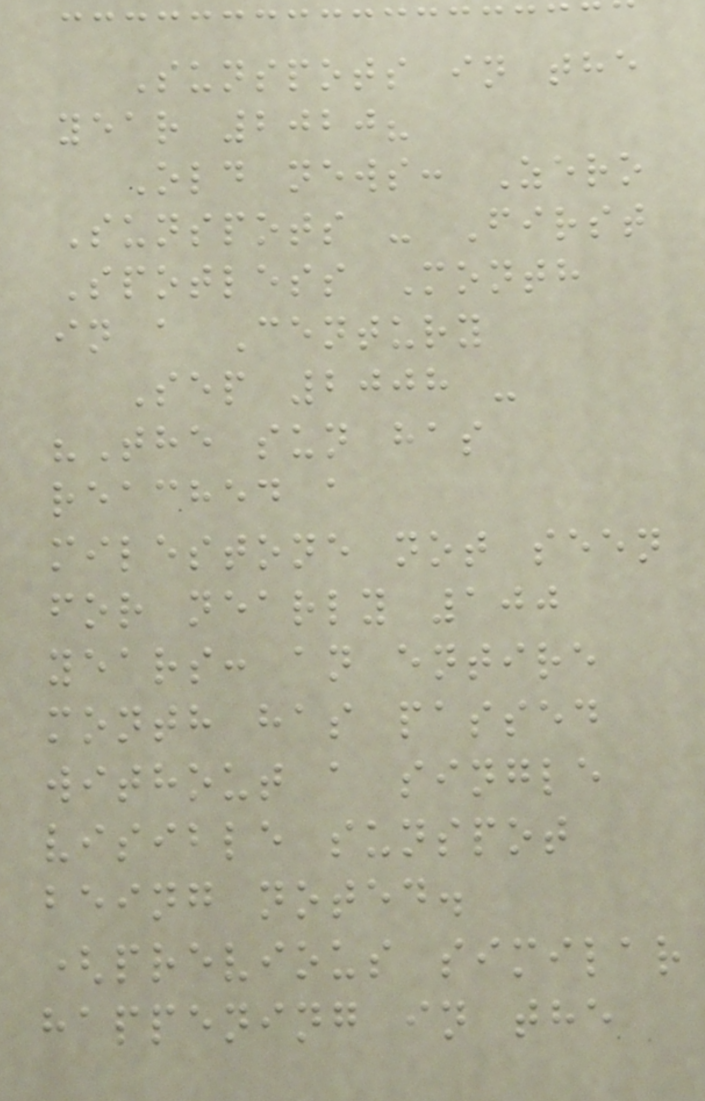Sunspots in the
year 2020?
Old news: Zero
Sunspots - First
Spotless Month
in a Century
Sep 2008 -
"The sun has
reached a
milestone not seen
for nearly 100
years: an entire
month has passed
without a single
visible sunspot
being noted.
(previous similar
happening in the
